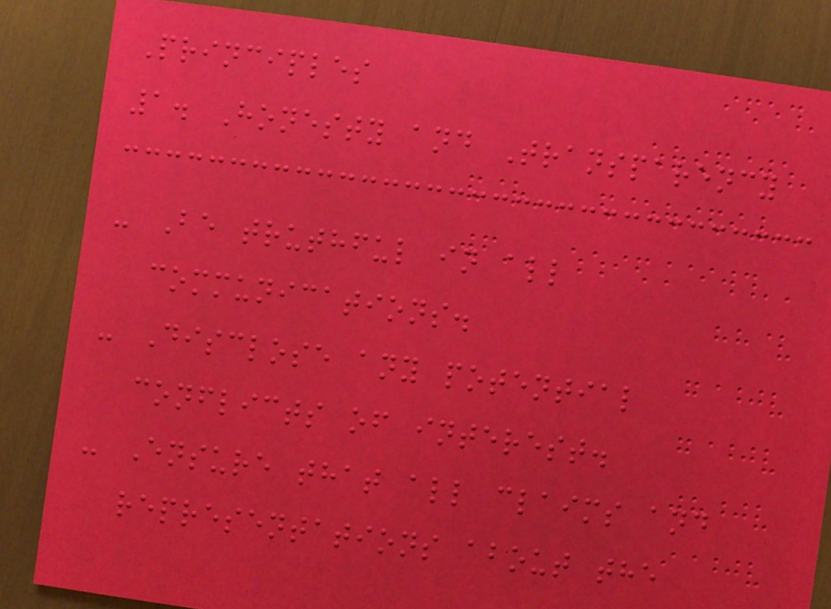Principles
1. Honesty and Transparency
- Be truthful in all
communications.
- Disclose any potential
conflicts of interest.
- Ensure that all claims and
representations about the
